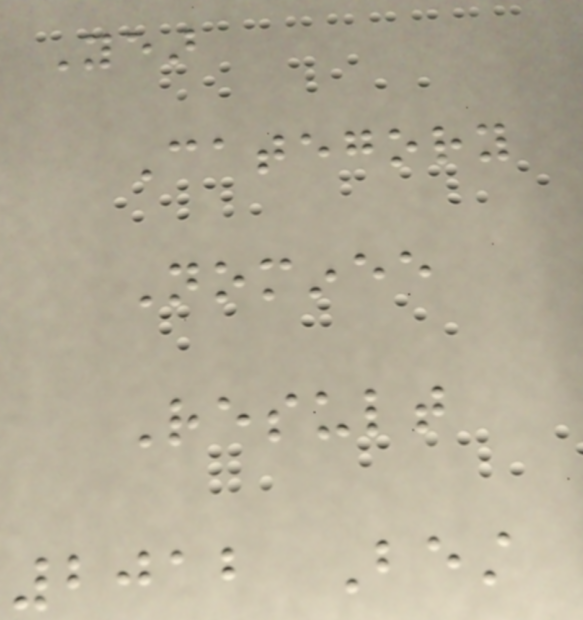Year
Category
Nominee
Result
2012 Best
